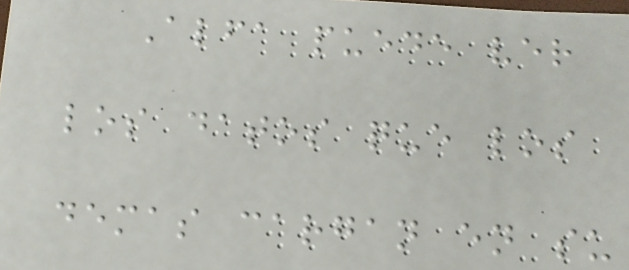Alfa puede ver
los datos que los
demas cargan en su
